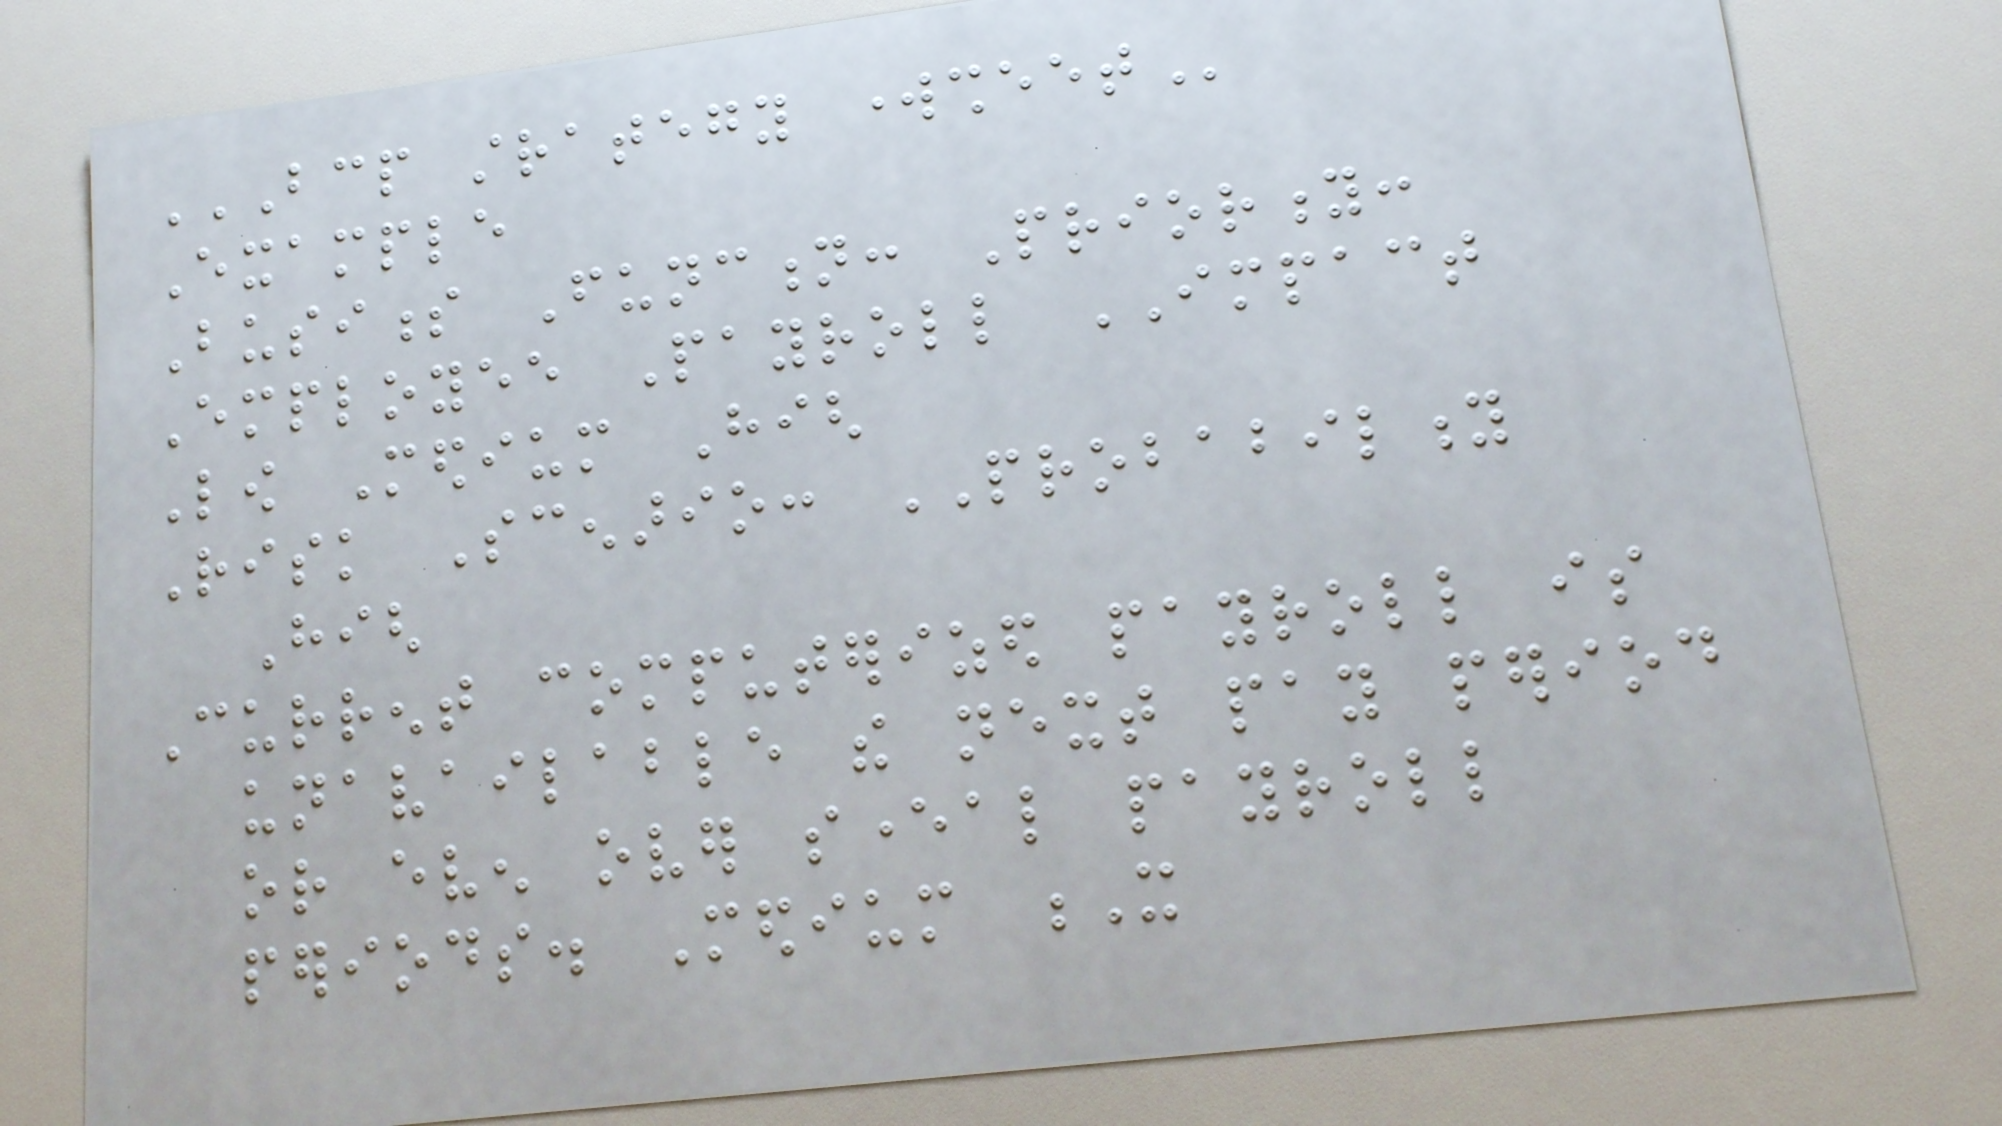BCP STRATEGY WORKSHEET
Example
Business Function: Priority:
Employee Payroll IMPACT
Low Medium High
Risk Scenario: PROBABILITY
High
Current computerized payroll is
unavailable the next pay period
or even over several payroll
periods. Medium X
